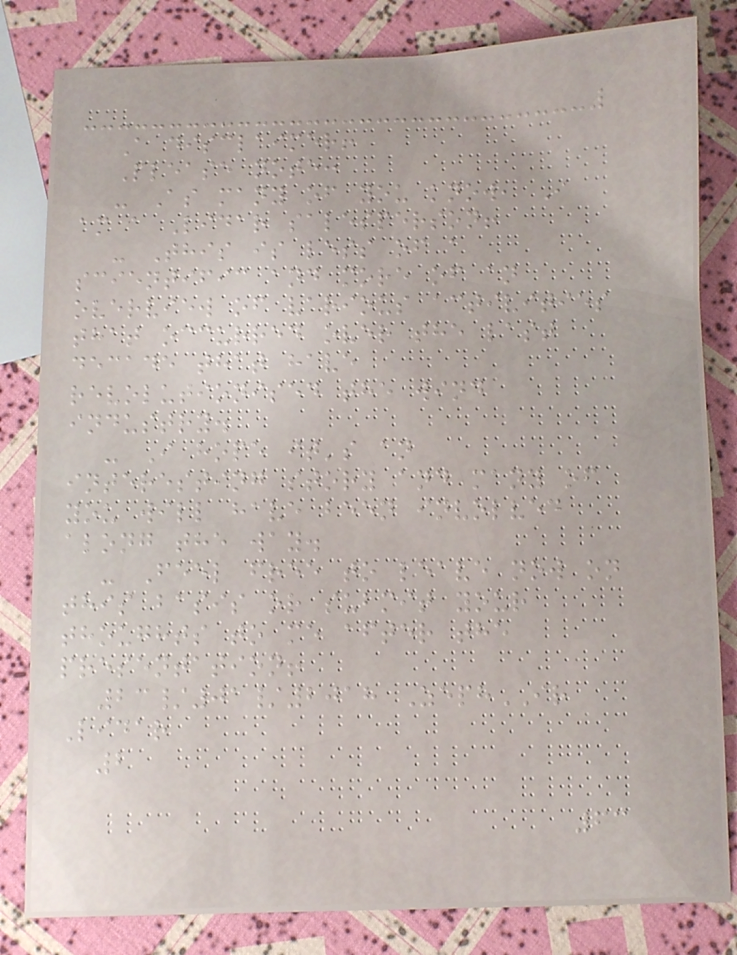A disclaimer!
Please note:
- As many of you know, I
am a Lidar salesperson!
- This is less of a
scientific and more of an
overview of various activities
that occurred over the last
decade that have
revolutionised the wind
industry.
- I hope it's an
interesting story and many of
you will have been involved
along the way.
- Feel free to leave now on
this basis or submit your
thoughts to me after the
presentation!
23/01/2018 ZephIR
Lidar
2
63
